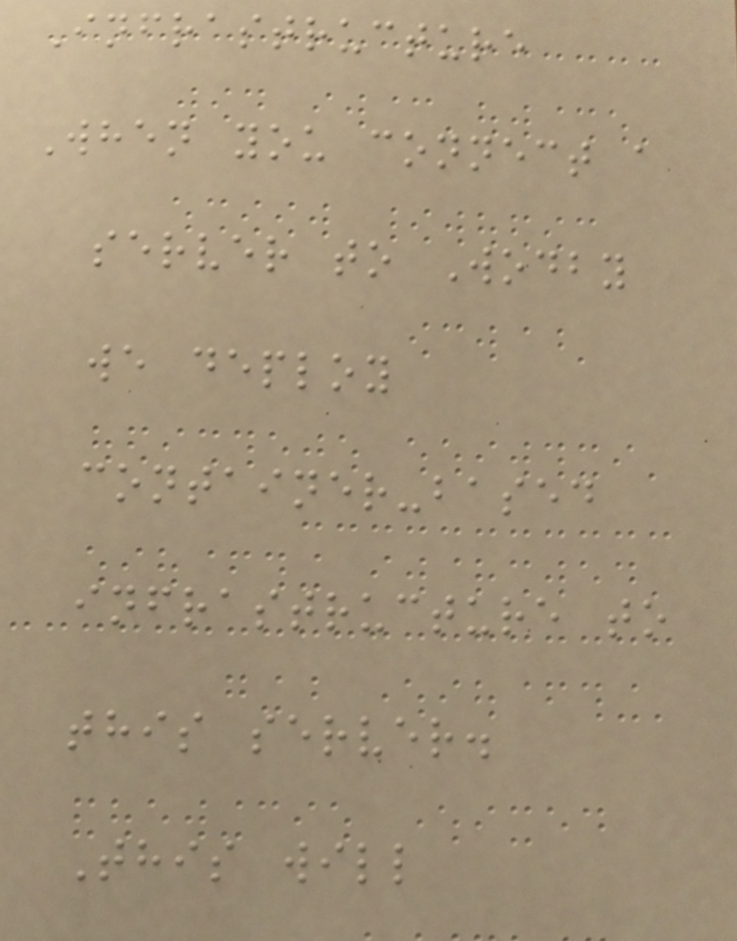Infrastructure
When you connect a
server to Wodby
we deploy
container-based
infrastructure to
this server.
This will
